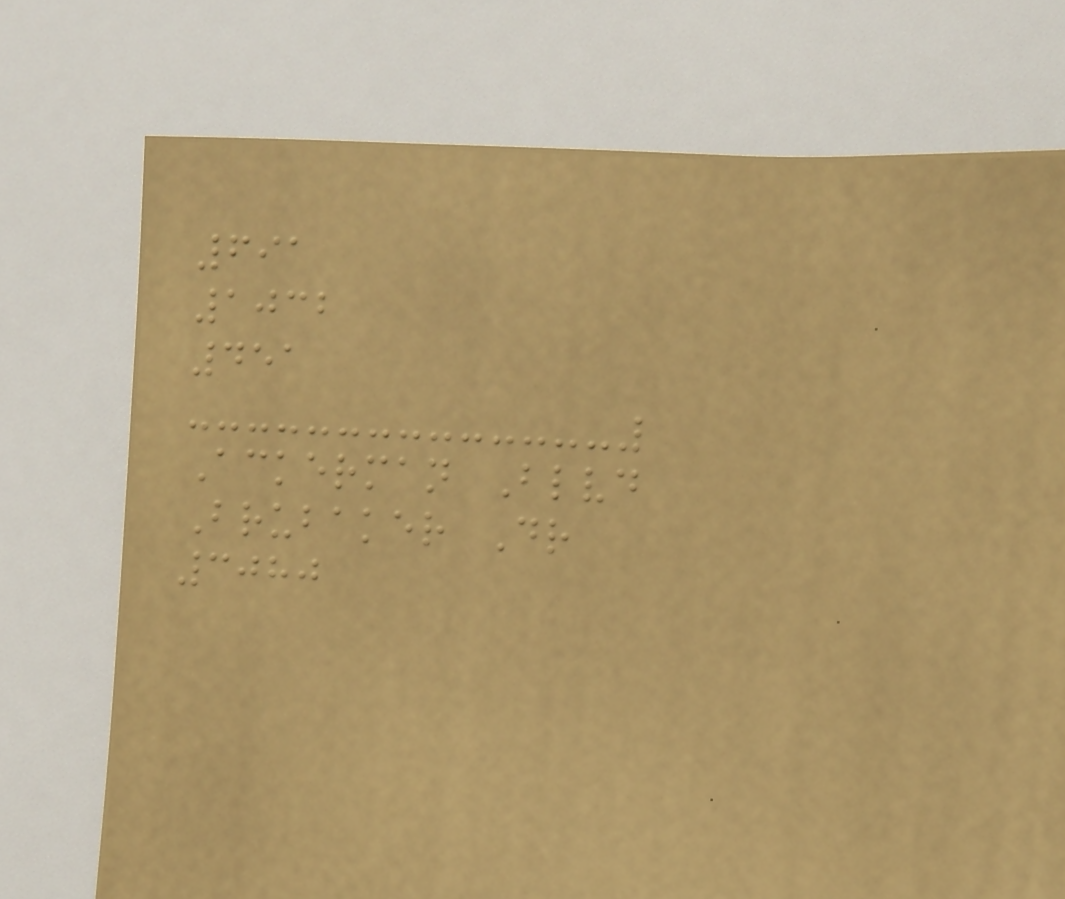691
1032
451
Ackerman Blvd
Brubaker Dr
3080
